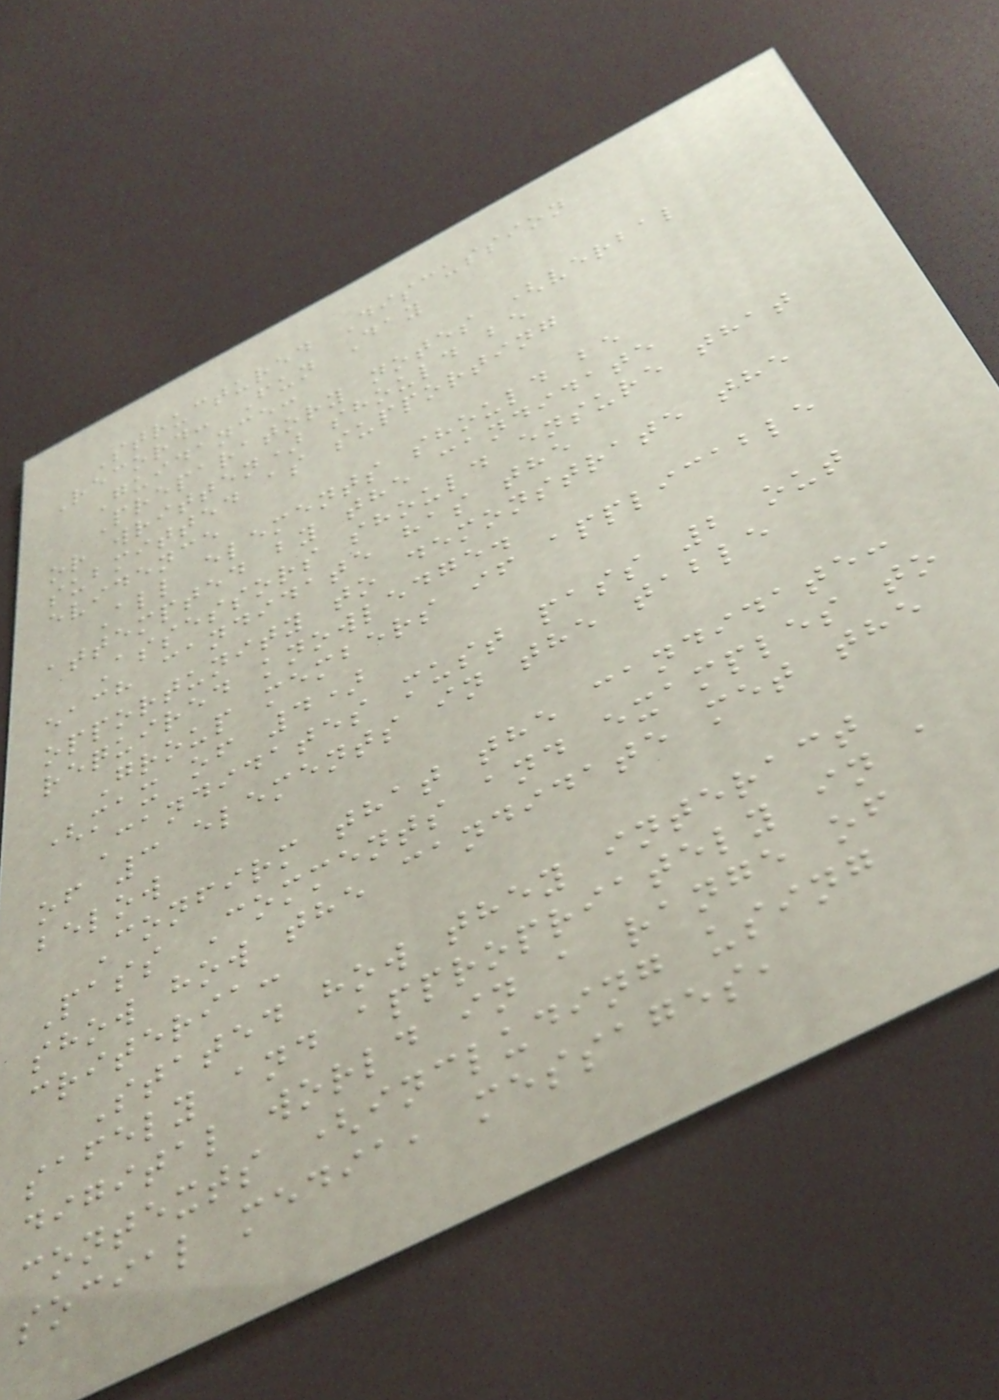Structured Discussion
Record: Fun Day
Guidance:
Preparatory notes (verbal
or written) should be
submitted as supporting
evidence
All elements should be
attempted by the candidate
Assessors should ensure that
each candidate has the
opportunity to demonstrate the
required knowledge.
Group members if applicable
(max of 4)
Candidates must pass 2 out
of 3 elements in the table
below
Confirm that the candidate:
Pass Comments and examples to
show how the candidate met the
criteria:
Stated how they interact
safely and appropriately in a
digital world in a range of
contexts (including using
social media, messages,
